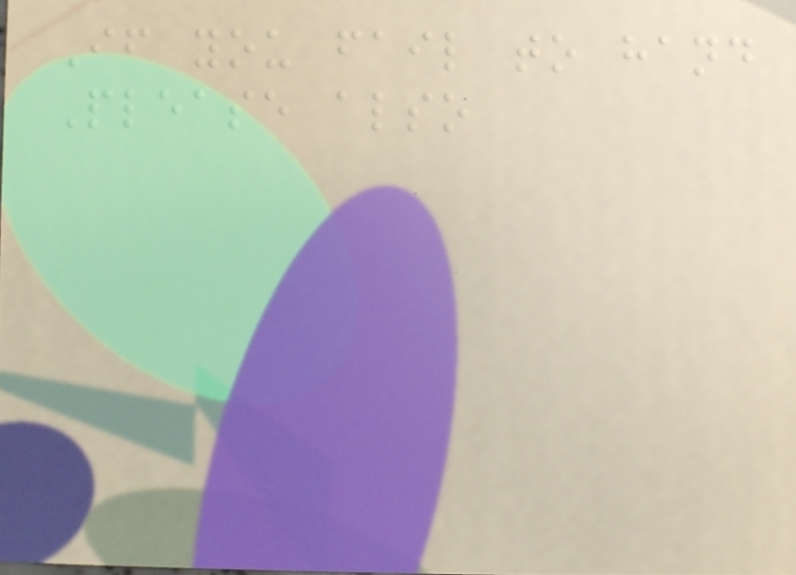If you fail to hand
Please also
